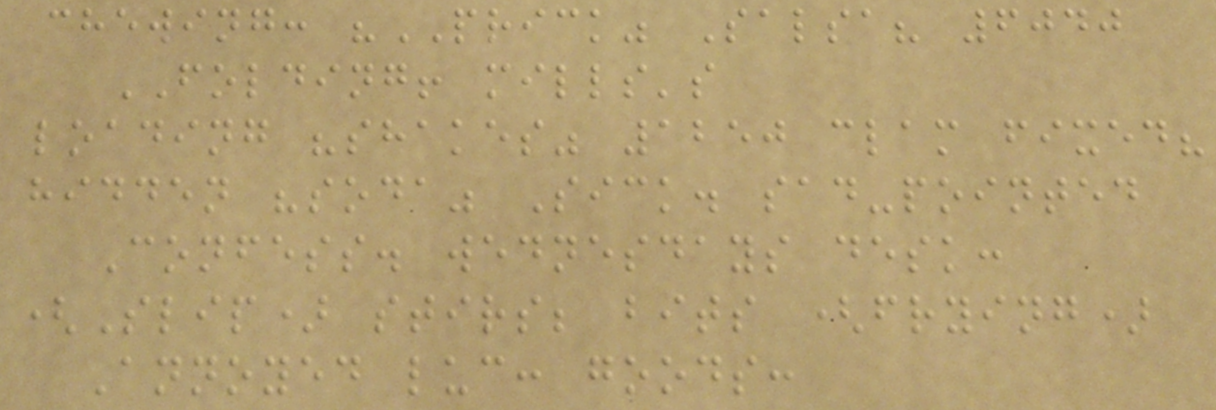chewing: "PRICK" Salsa? 6040
FOLDING! mills's
loading "shakes" 1250 clam fixed?
hidden "soda" Sick. sad-pointed
Confess. wednesdays desk:
(Slip) stirs; bits (frying)
Annoyed luc: goods:
